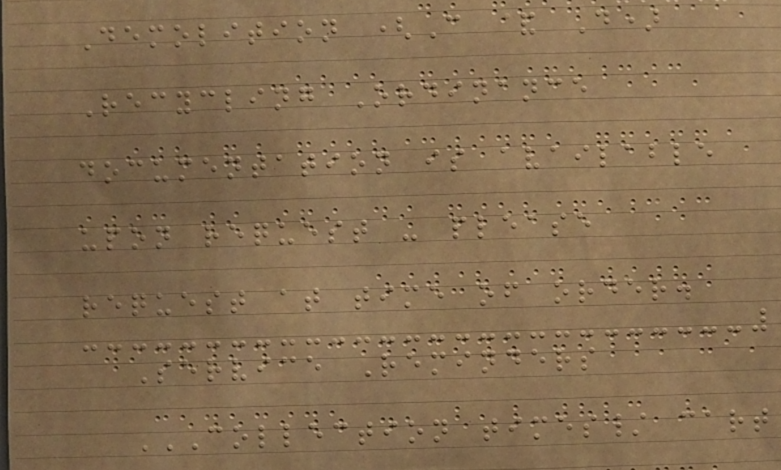Demolition (C & D)
Recycling Ordinance
documentation is available
upon request - please
request at time of order.
Service Reminders
COLLECTION TIMES/ CART
